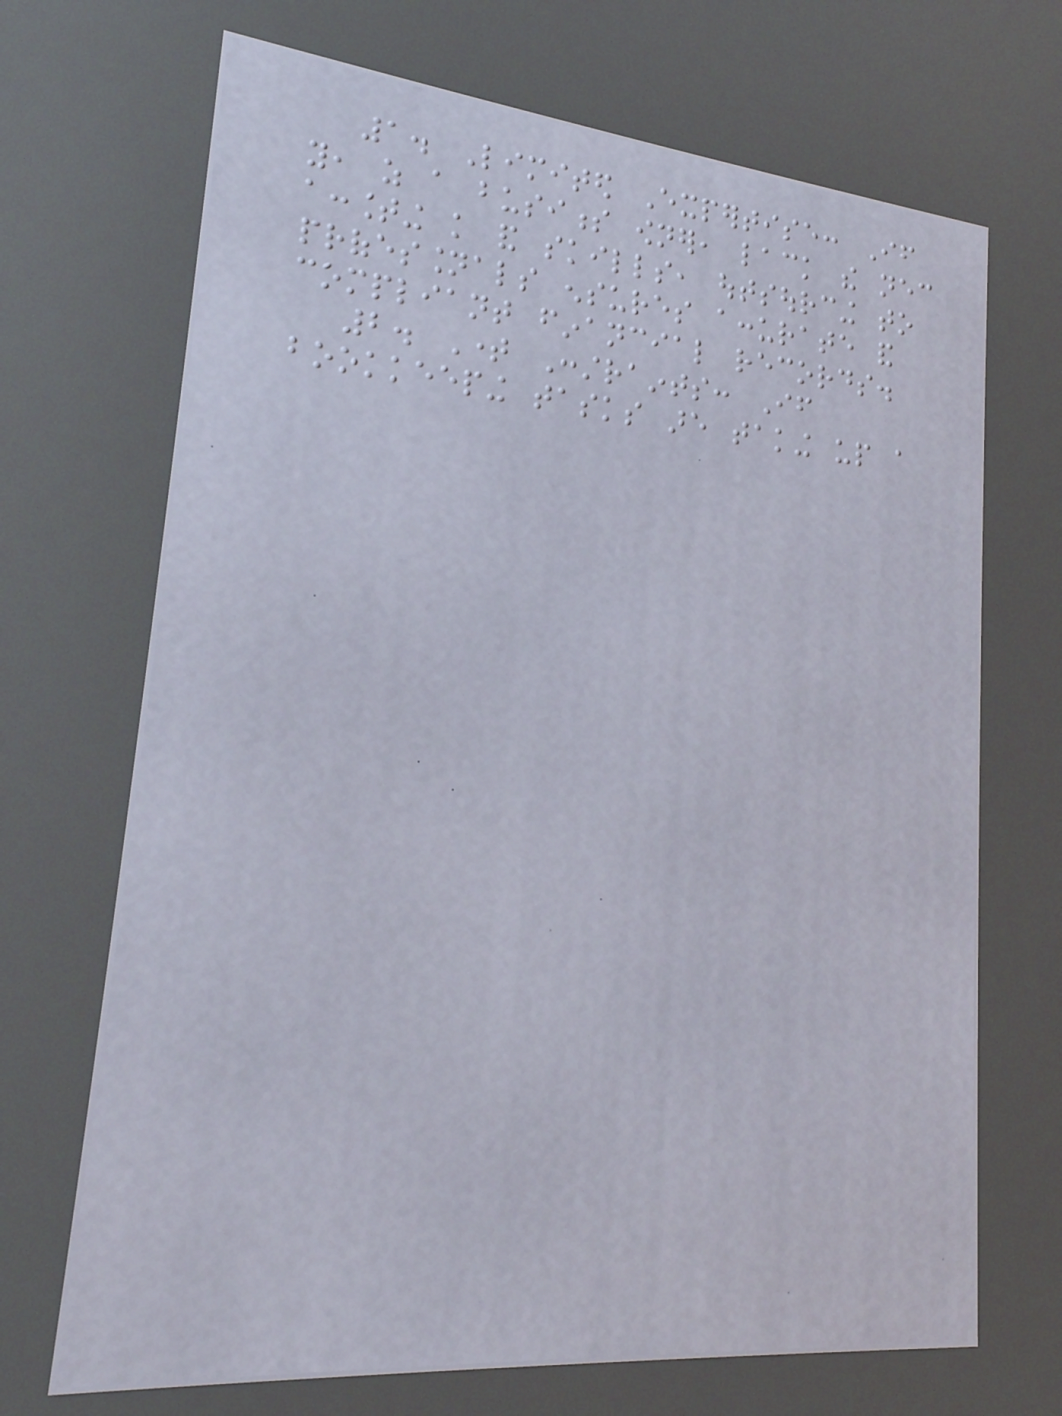1. Limited Expertise: If
you, as a business owner, lack the necessary
accounting knowledge and skills, outsourcing to
professionals ensures accurate and
compliant financial records.
2. Time Constraints: If
bookkeeping tasks are taking up a
